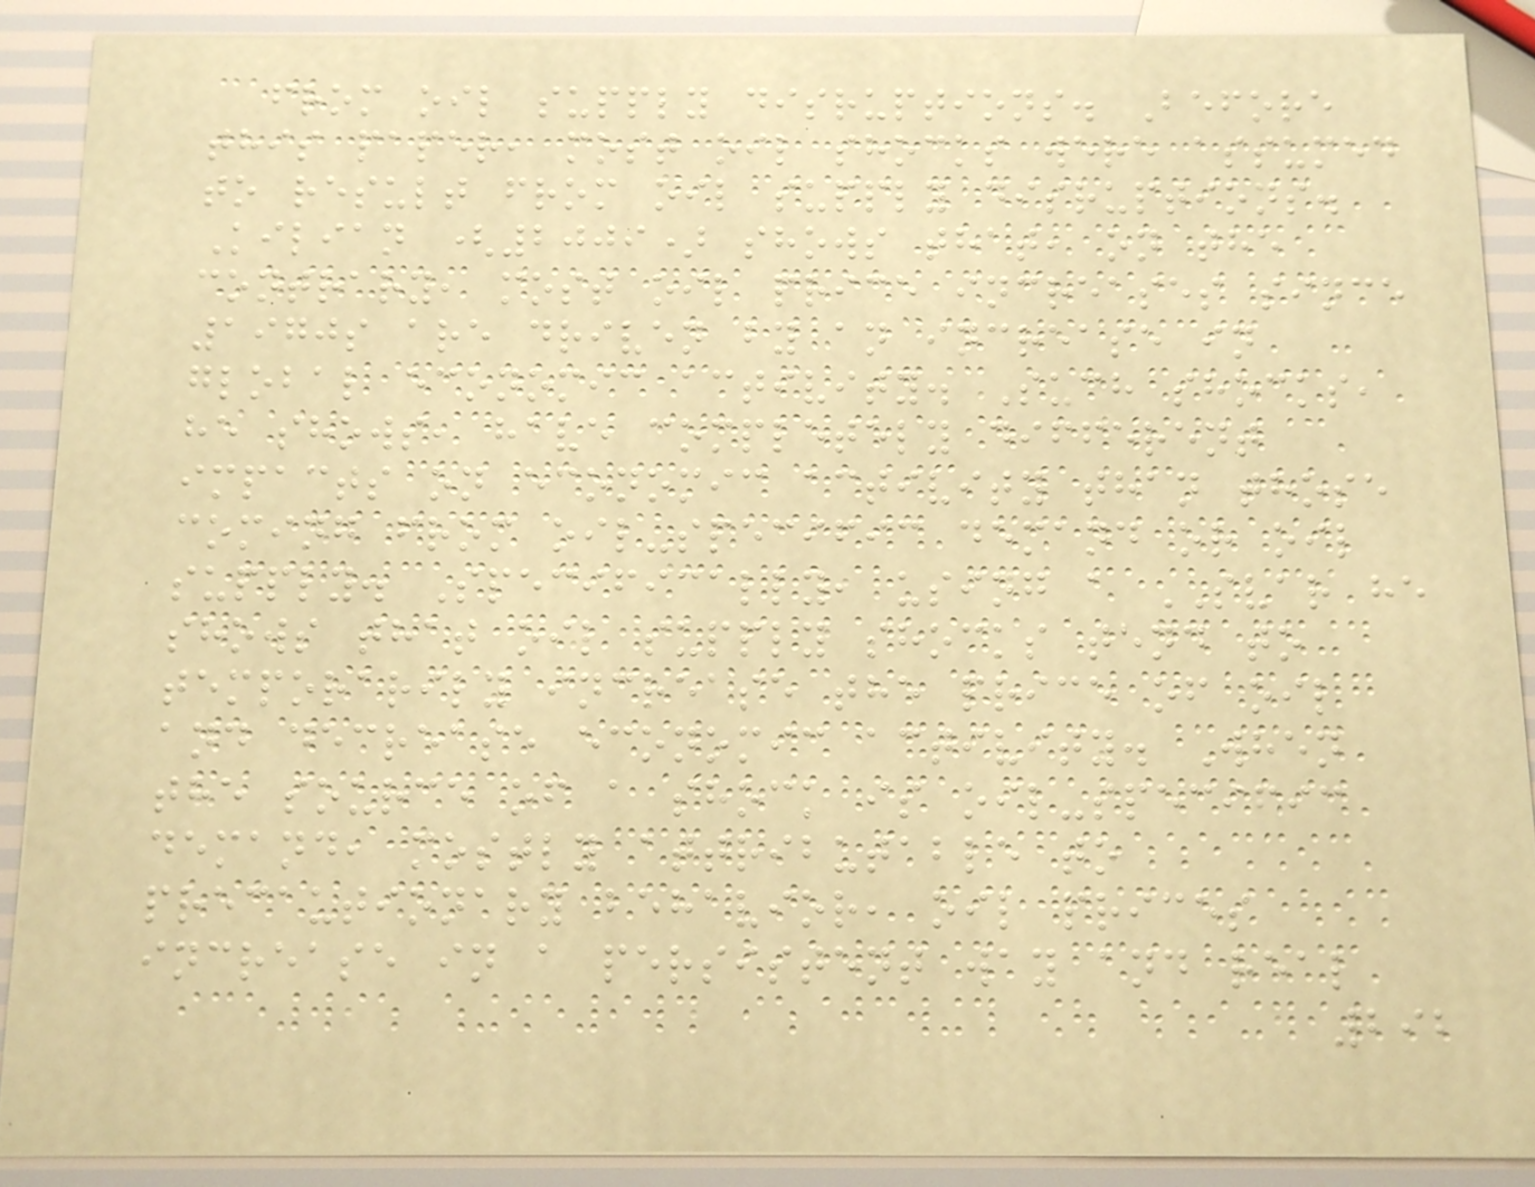from oil supply disruptions. Before
this paper, most oil shocks were assumed
to result from oil supply disruptions.
Kilian (2009) shows that, on the
contrary, most oil price increases since
1970s are driven by an increase in
global economic activity. Such shocks,
he shows, have completely different
impacts on economic activity than those
coming from oil-specific demand or oil
supply. Specifically, using a SVAR he
shows that oil supply shocks tend to
temporarily increase the price of oil
and decrease economic activity. When
the source of a shock is oil-specific
demand, mostly attributable to
precautionary behavior, oil prices
increase in a persistent way and real
292
